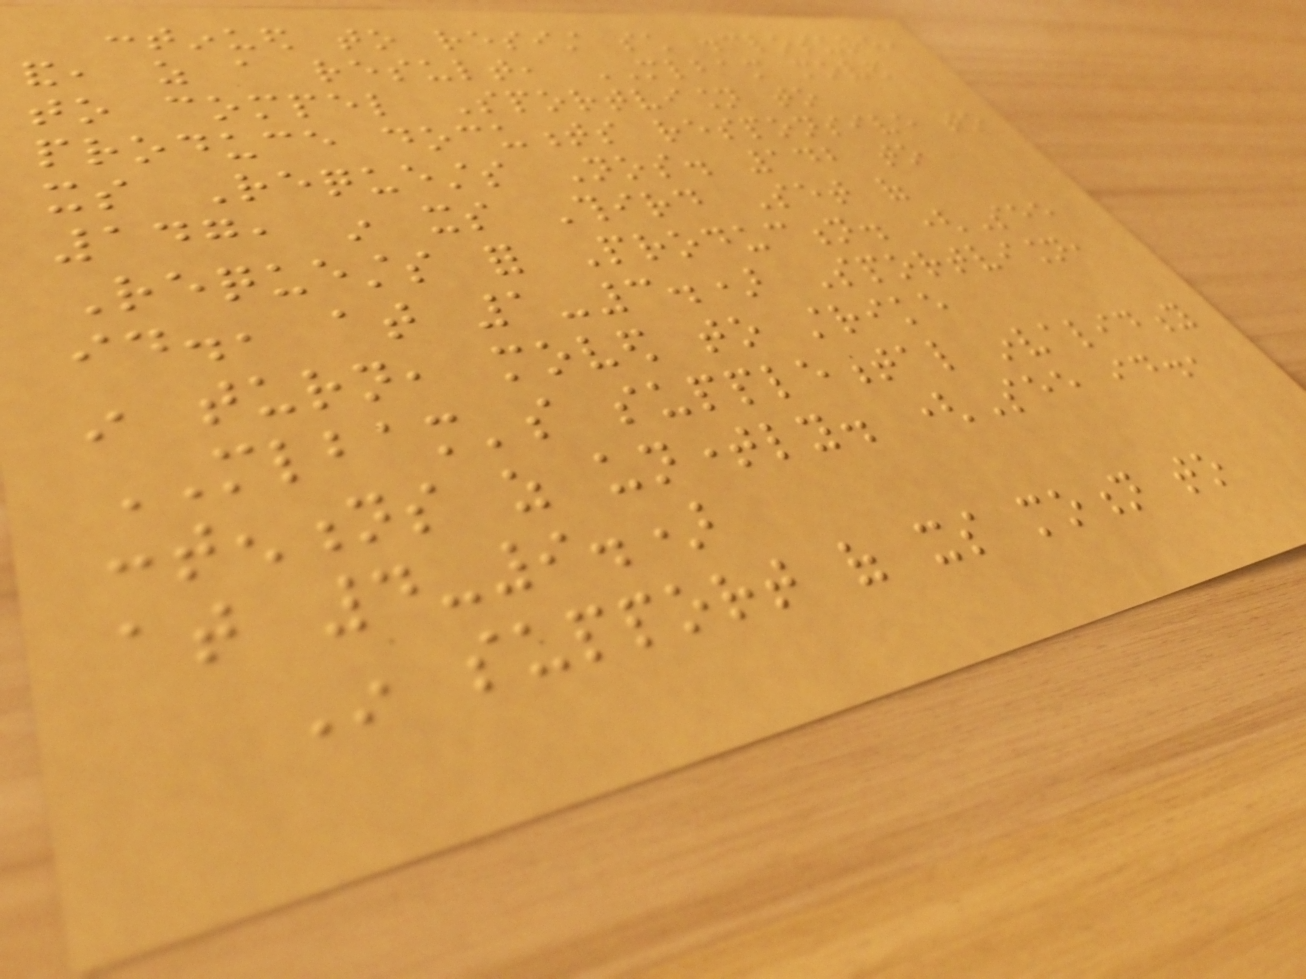continued to resist such disclosure,
and, as a result, MLBAM moved
to compel Sportvision to
produce documents responsive to
its Requests Nos. 142 to
147, in its Third Set of
Requests for Production. (See
id., at 1-3.) Sportvision,
in turn, moved to strike
MLBAM's supplemental invalidity
contentions as untimely. (See id.,
at 4-9.)
In support of its motion to
